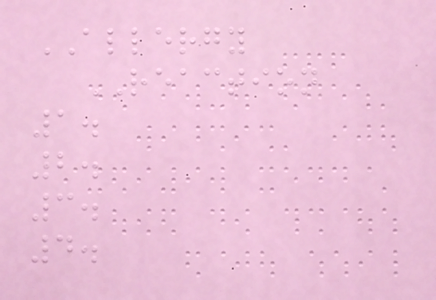ALLERGY
REACTION
1.
2.
3.
4.
